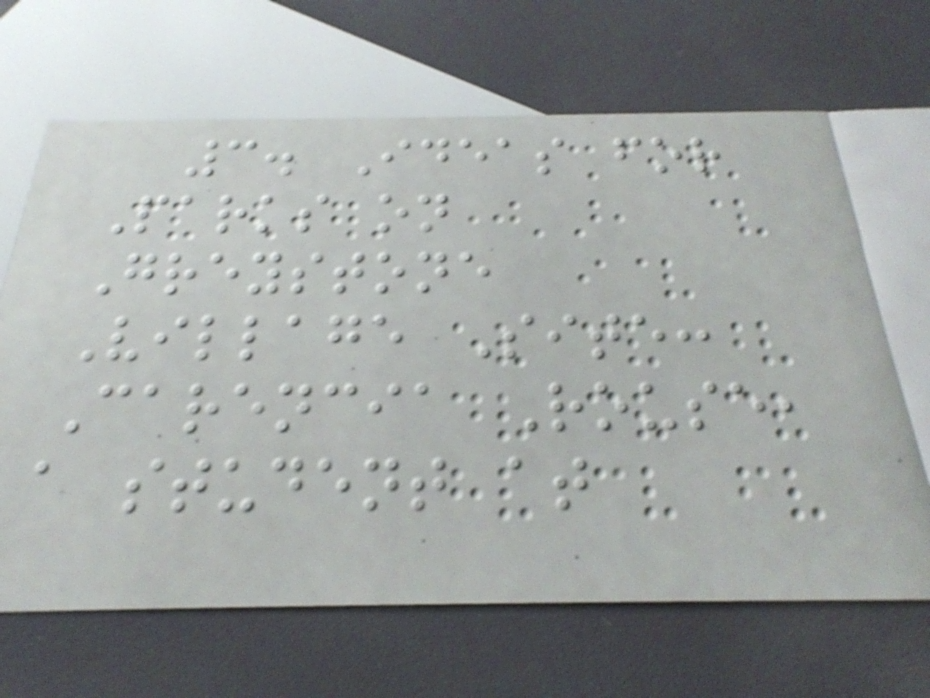3. Ideas for
Parks on
Greystone
Village Site:
Carencia Rouse,
a student at
